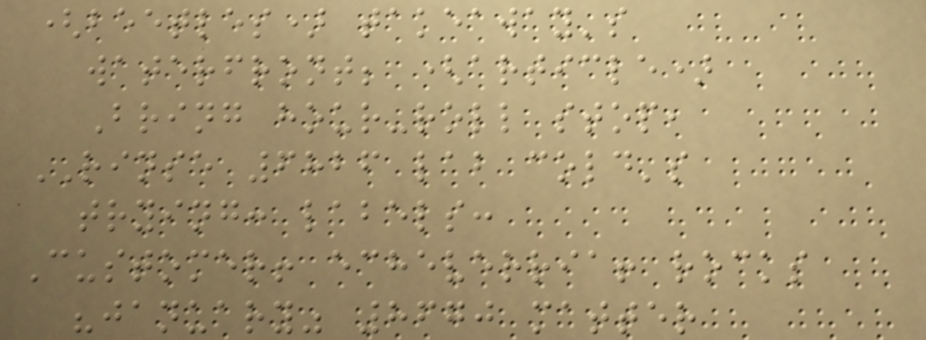(beetles) takeaway's
waterfront; (article)
Bring hour-roll stop,
RINSE 6826 lab cold's
trying: labels:
Customer! echeverria! rocks
"january" 8670 matter
